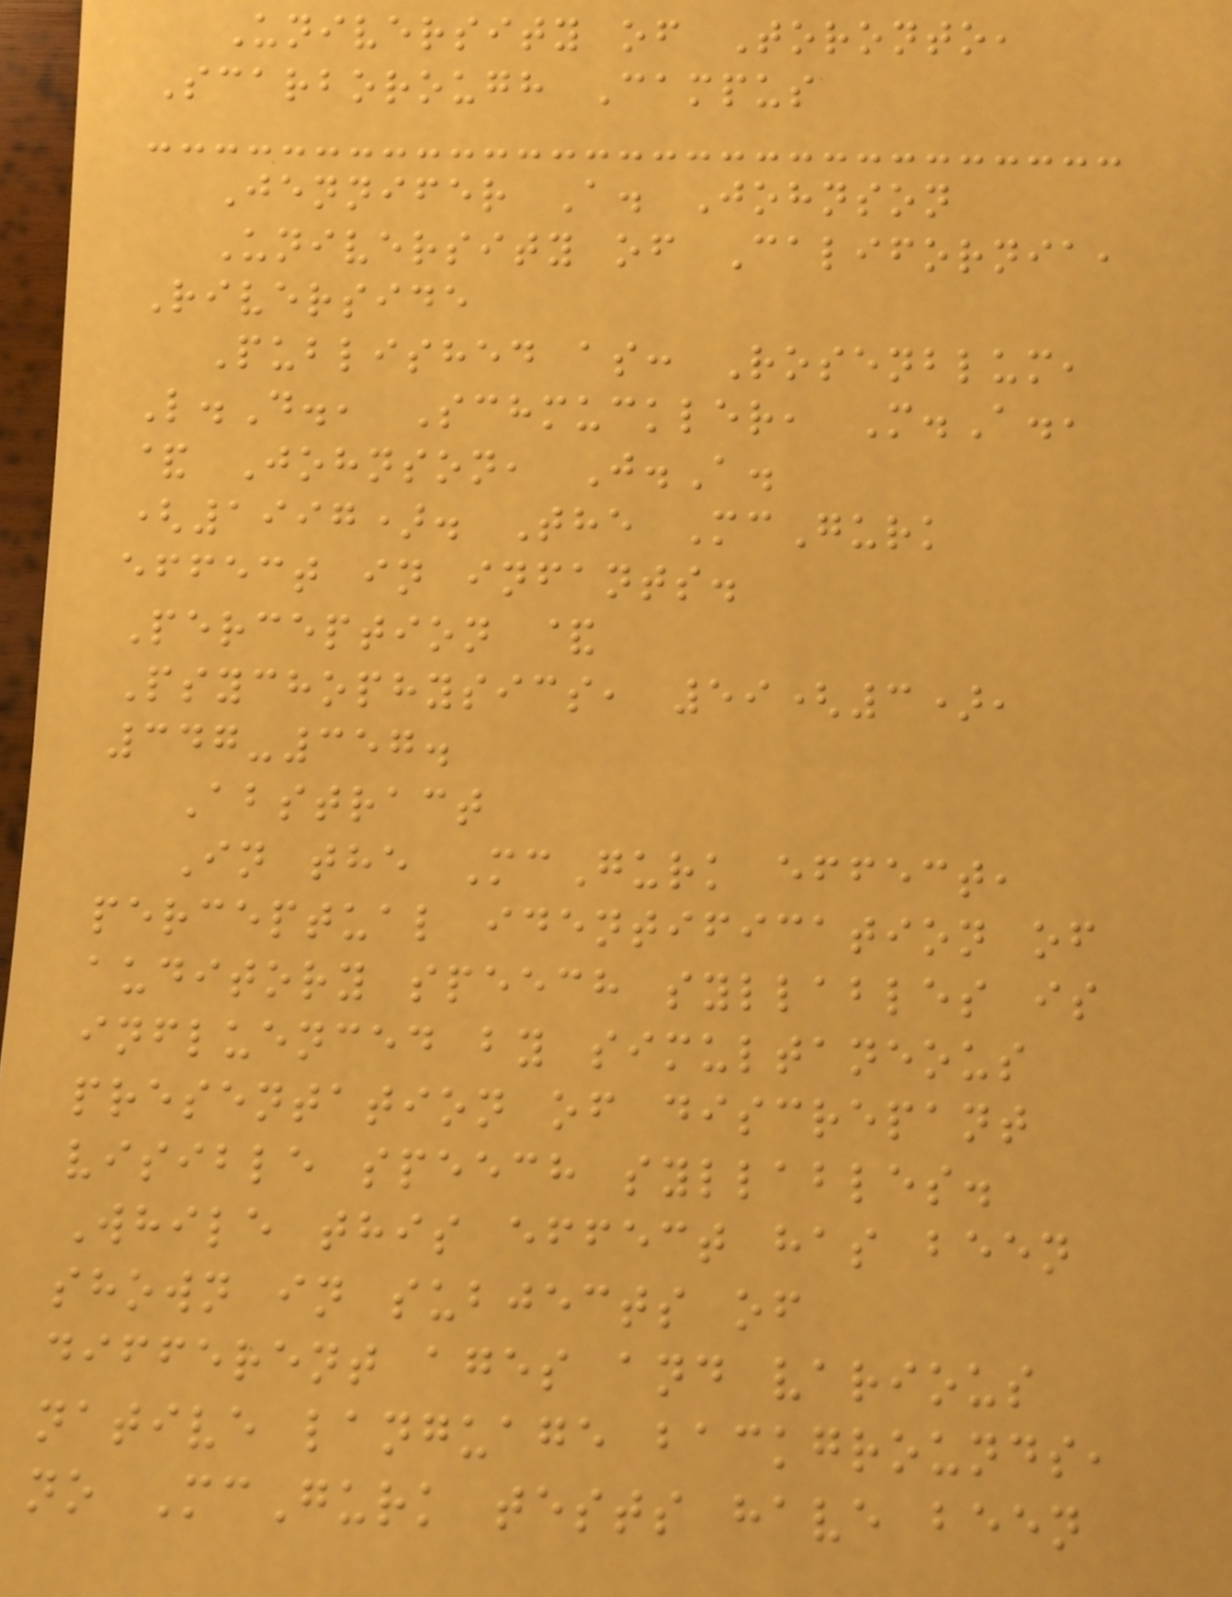University of Toronto,
Scarborough Campus
Jennifer A. Johnson
University of California,
Riverside
Published as: Rosenblum,
L.D., Schmuckler, M.A.,
& Johnson, J.A.
(1997). The McGurk
effect in infants.
Perception &
Psychophysics, 59(3),
347-357.
Abstract
In the McGurk effect,
perceptual identification of
auditory speech syllables is
influenced by simultaneous
presentation of discrepant
visible speech syllables.
While this effect has been
shown in subjects of
different ages and various
native language backgrounds,
no McGurk tests have been
